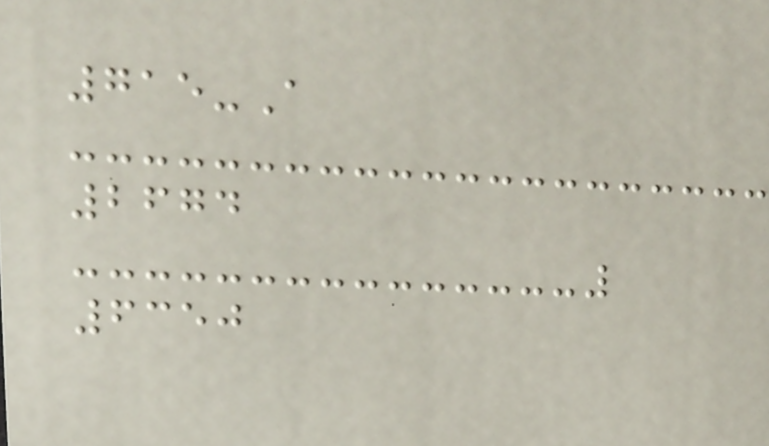715-A
2674
6350
